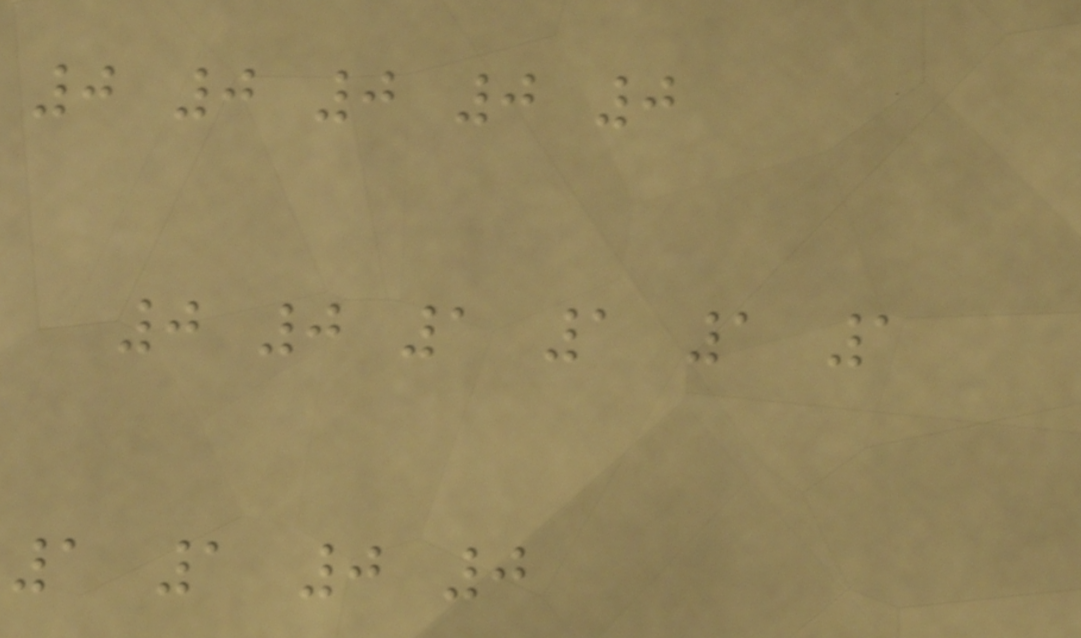0 0 0 0 0
0 0 1 1 1 1
1 1 0 0
